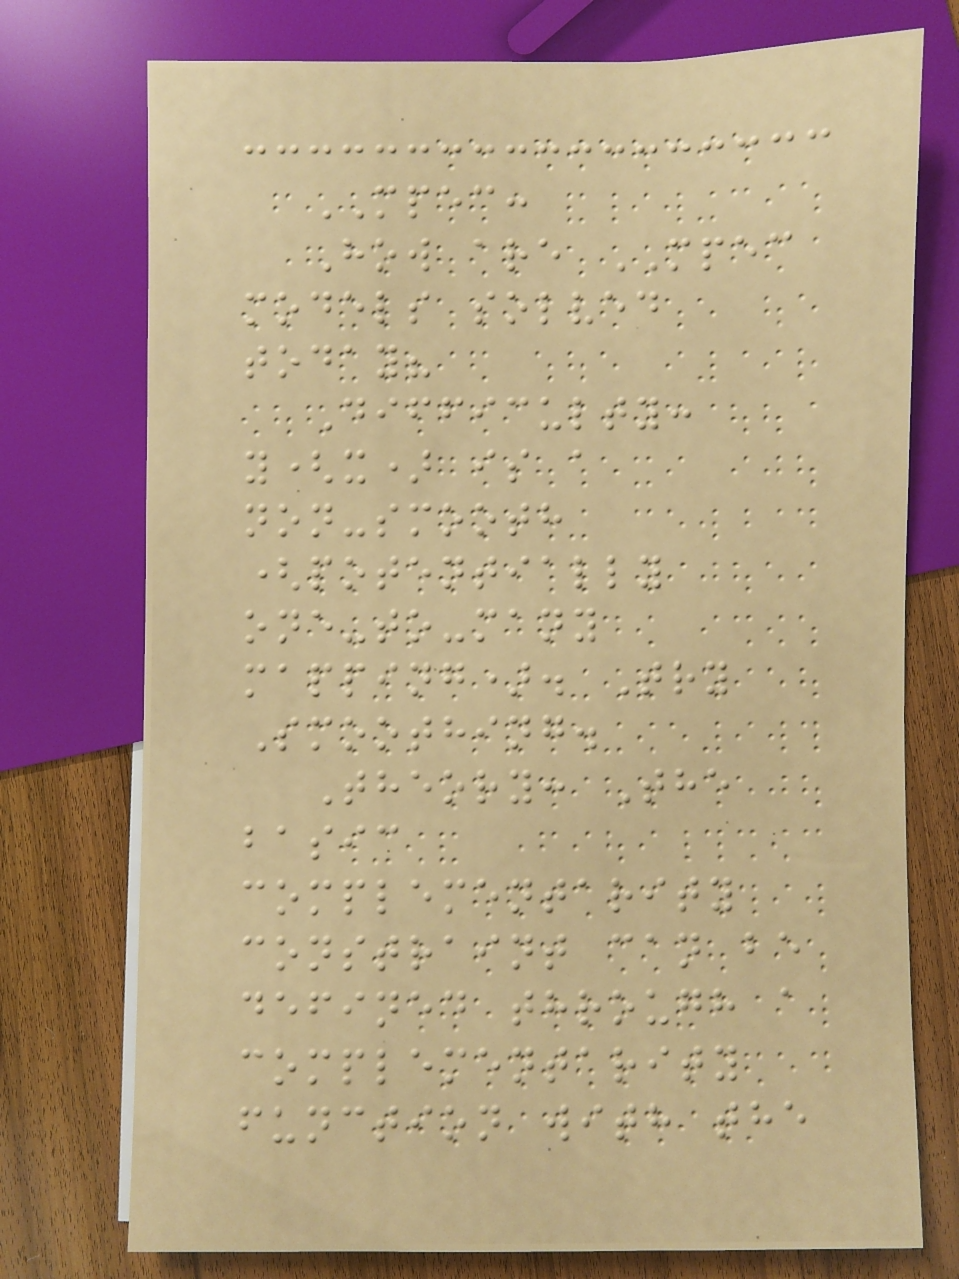MPEC:
How are MPEC
models solved
today?
Difficulty:
y(x) is a
non-smooth
(potentially
one-to-many
mapping). Try
Smoothing.
Theory: The
basic
complementarity
constraint can be
defined through a
complementarity
function with the
